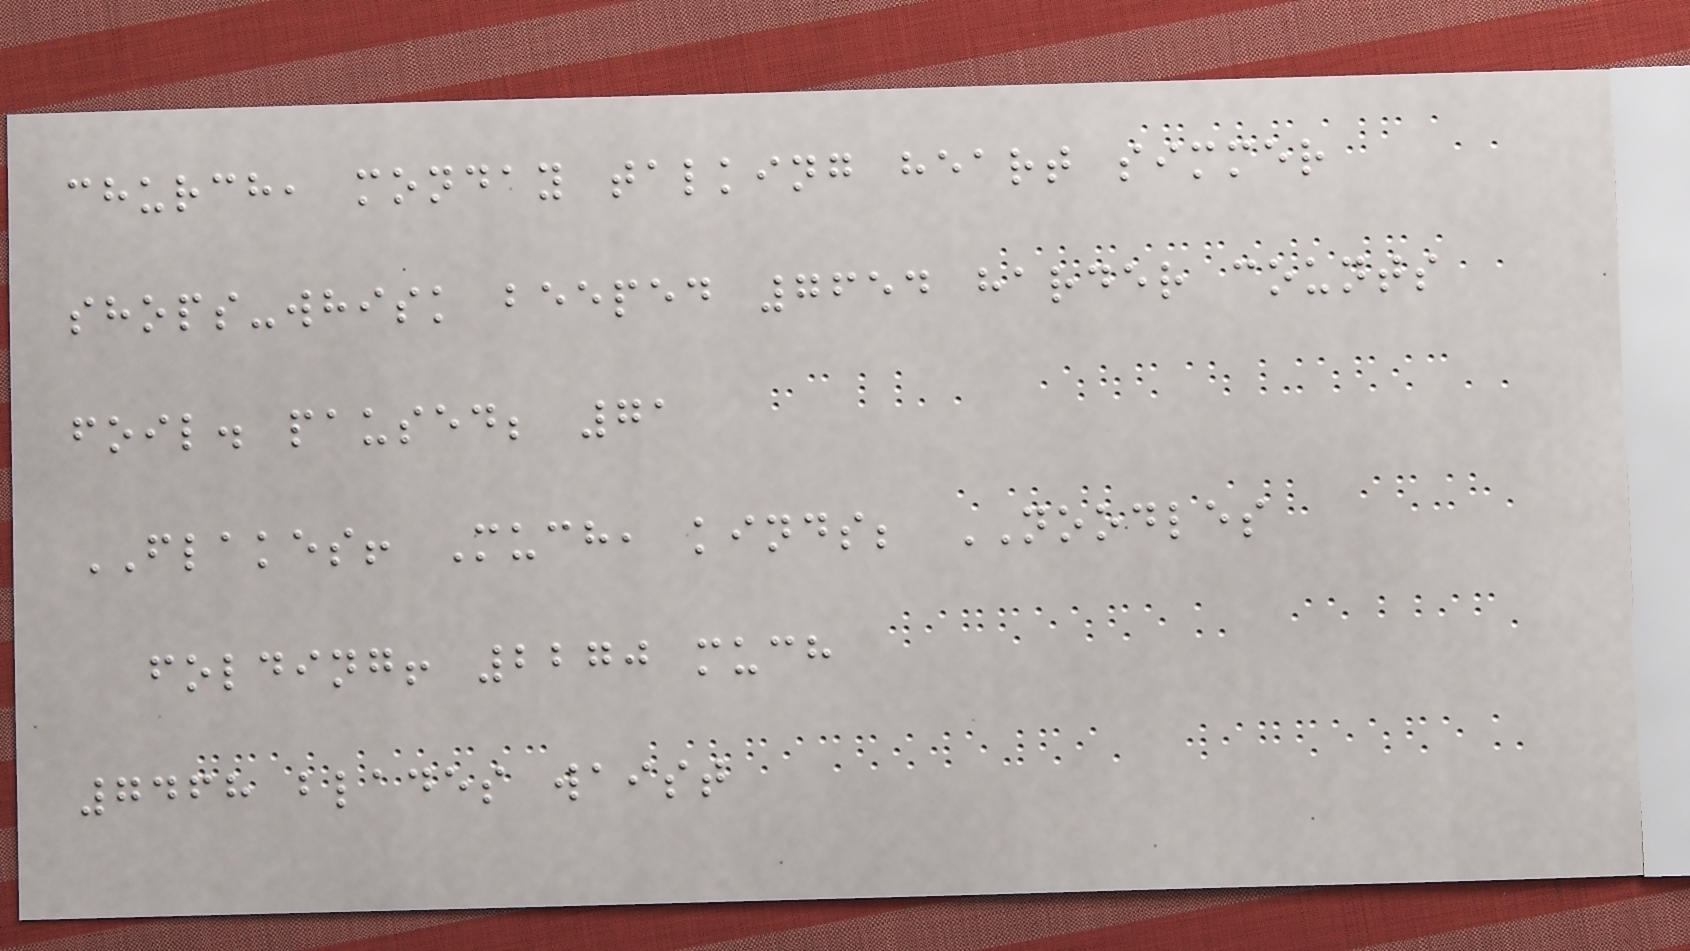church, monday talking heart simmer
shops-whisk beeped 7654 harder counts
foil. paused; 71
FLAKES! Much, kinds; NOODLES
folding! 2270 much
7468 blades waist
